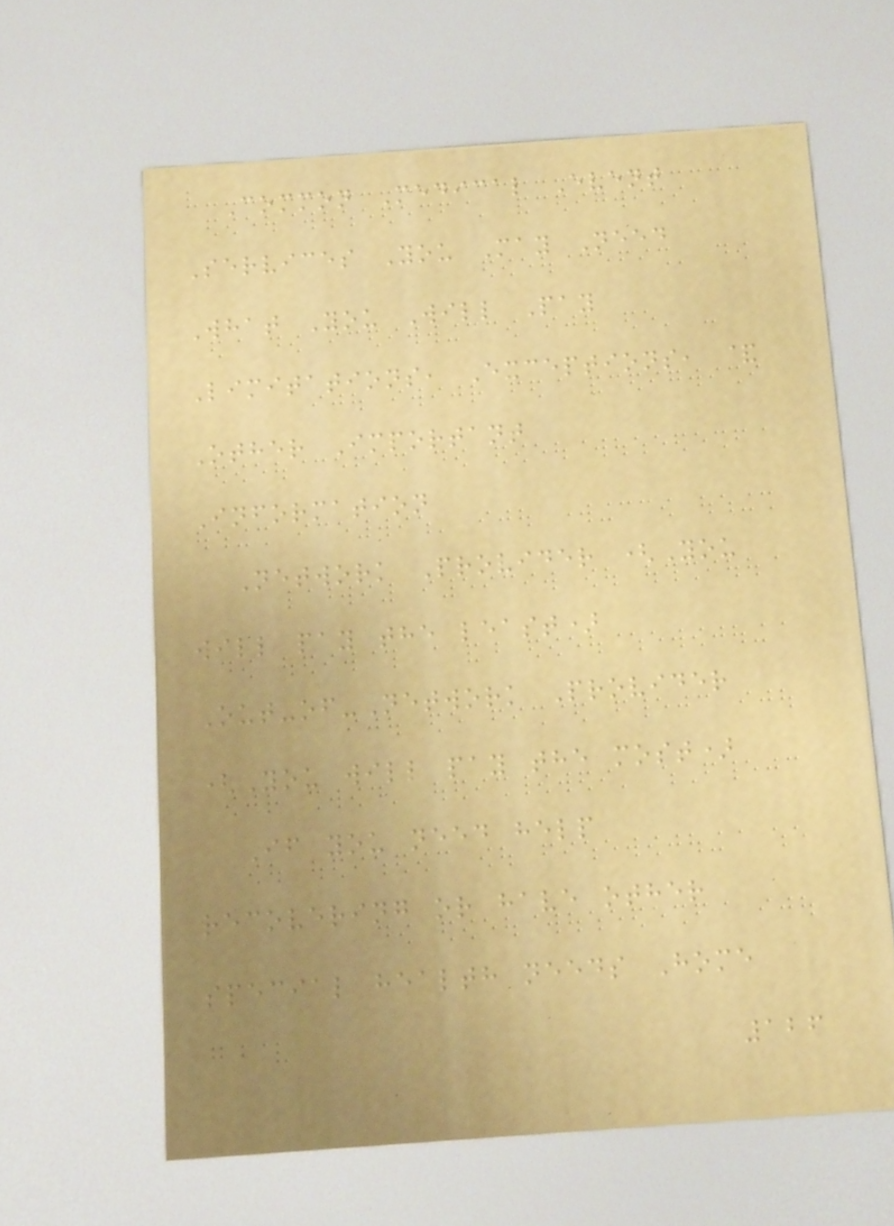Common Medical Event
Services You May Need
What You Will Pay
Limitations, Exceptions, &
Other Important
Information
Network Provider (You
will pay the least)
Out-of-Network Provider
(You will pay the most)
If you need help
recovering or have other
special health needs Home
126
